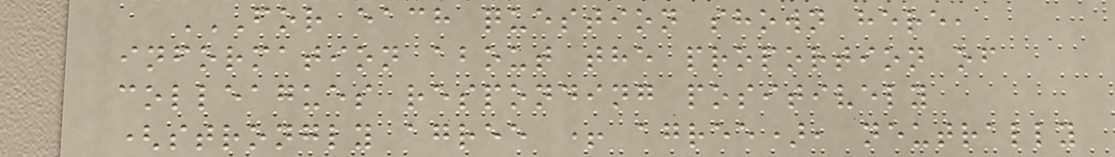FOR EACH QUESTION SHOWN HERE,
INFORMATION ABOUT THE PROPORTION OF
COLLEAGUES RESPONDING POSITIVELY
(STRONGLY AGREE + AGREE), NEUTRALLY
